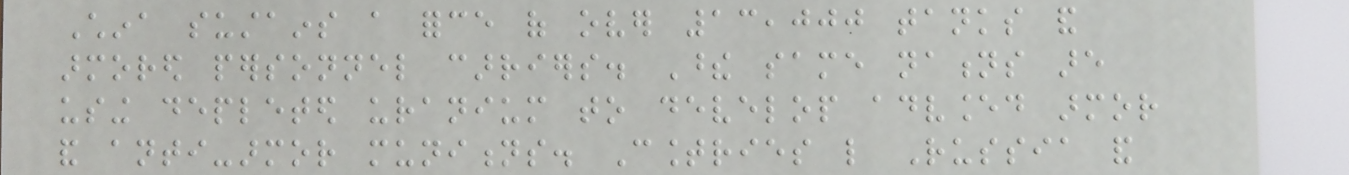China sustains a force of over 13,000 tanks and
armored personnel carriers. These same nations are
using depleted uranium to develop advanced armor
and anti-armor munitions. Countries like Russia and
